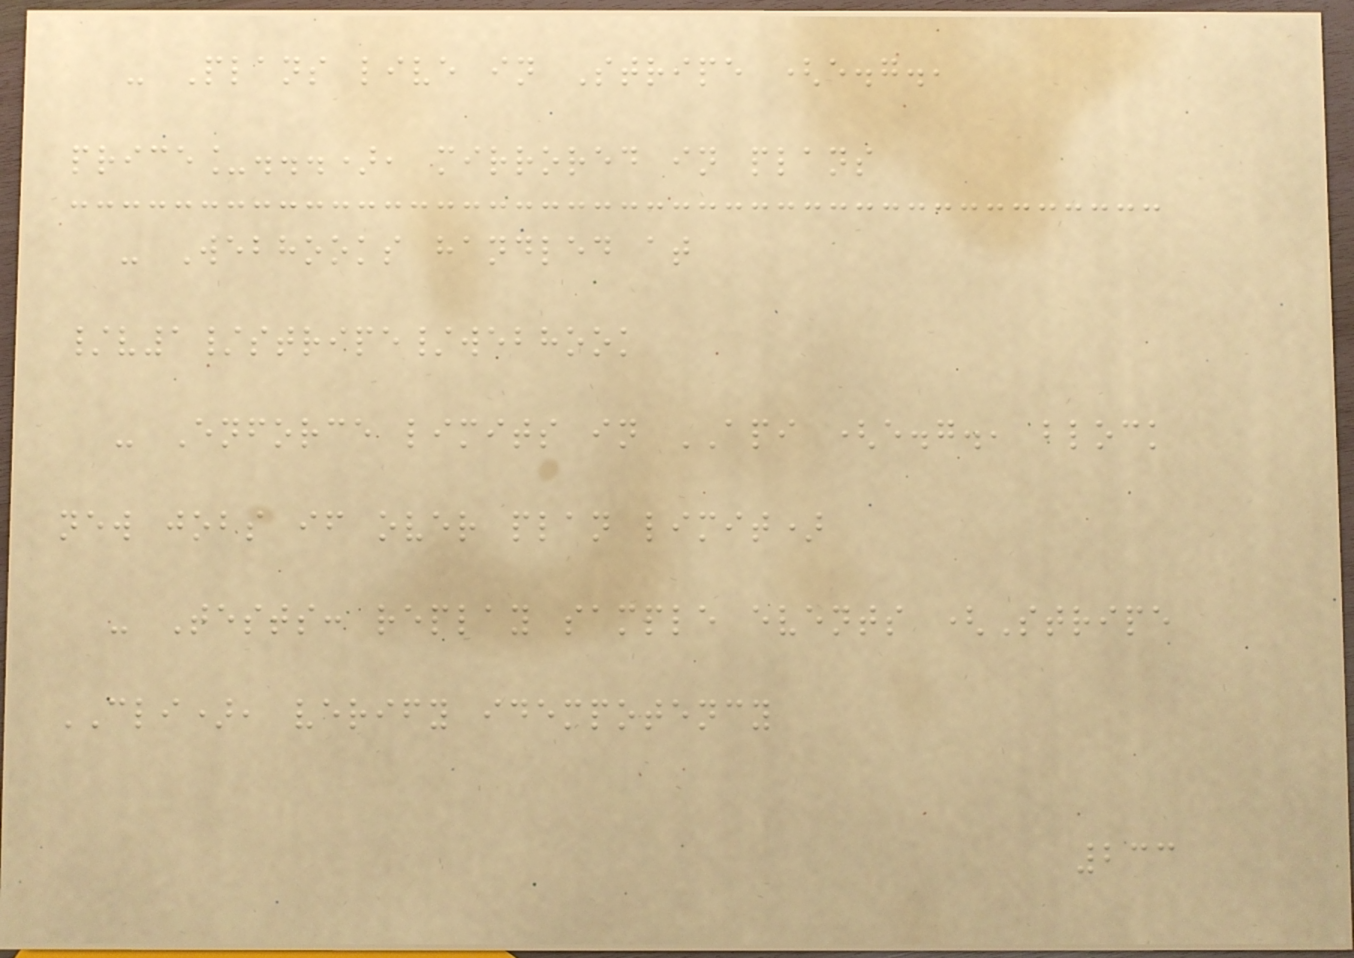- Plans live in Stripe (e.g.,
price_...), mirrored in plans
- Webhooks handled at
/v1/stripe/webhook
- Enforce limits in API (e.g., block
new jobs if over plan limit)
- Tests: replay sample events (Stripe
CLI), verify idempotency
233
